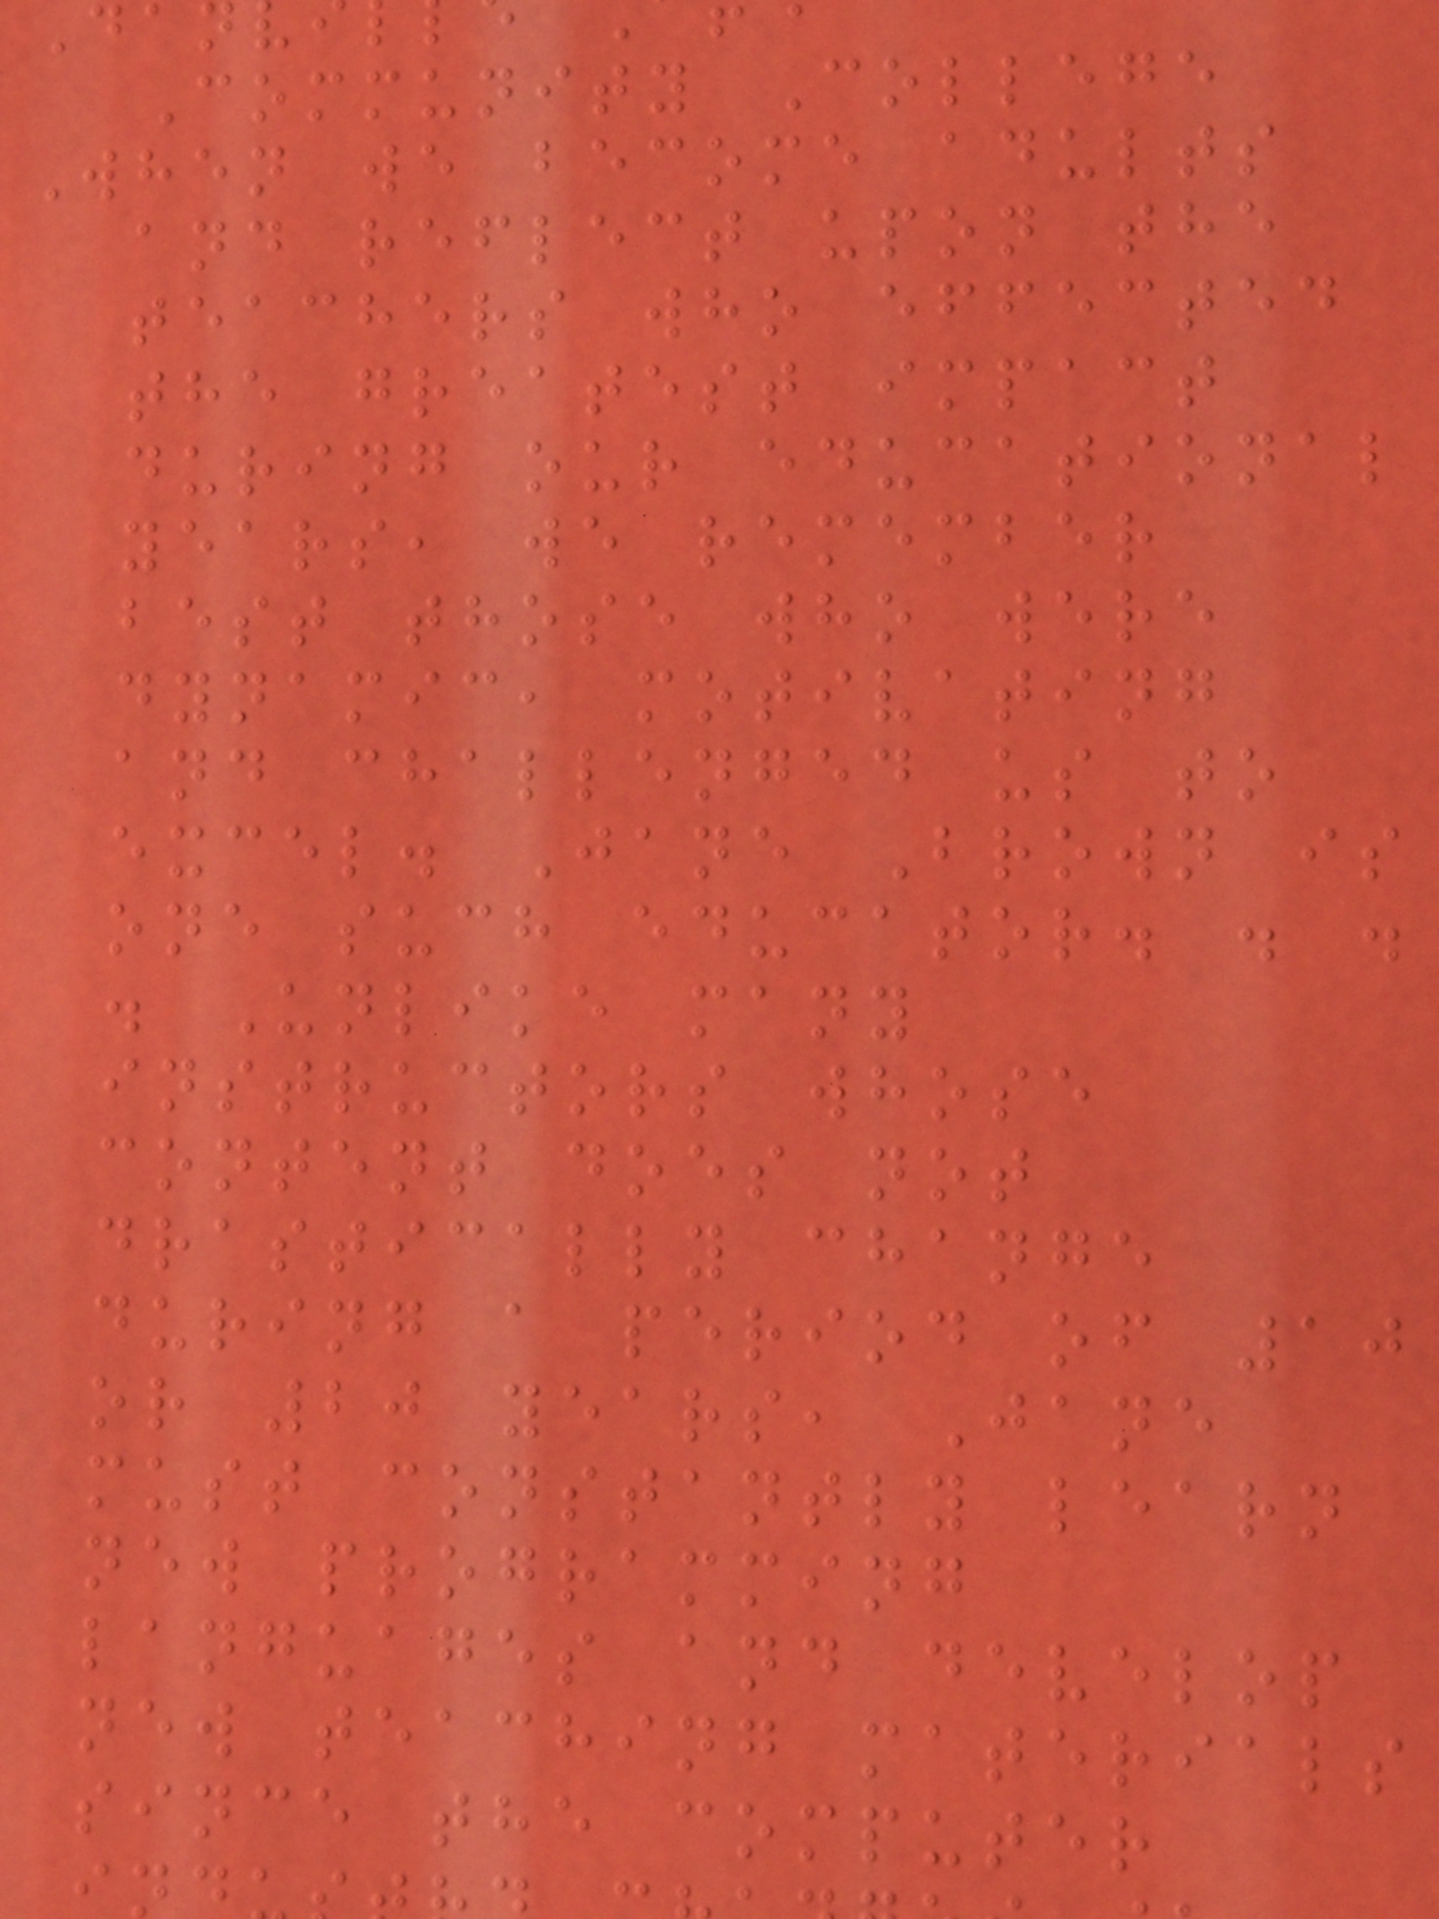Community College
When we become adults
and reflect upon the
teachers who effected
the greatest impact
during our educational
years, we remember
best those who were
dynamic, motivating
and challenged us to
excel. Jane Brown is
one such educator. . .
. Unlike many
instructors whose
content does not
drastically change
during a period of 10
or 20 years, Jane
must constantly learn
new programming
languages and develop
new teaching materials
since the computer
